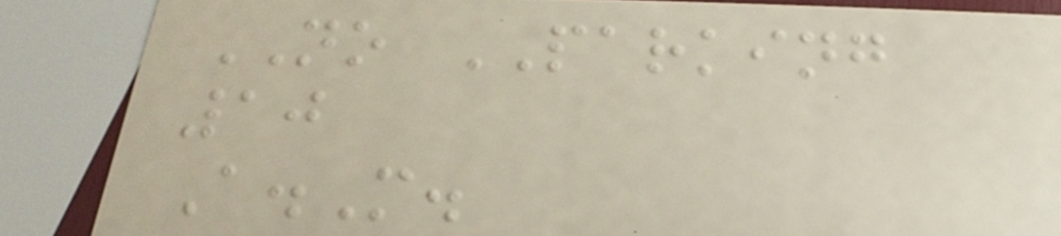NO PARKING
10
A.M.
